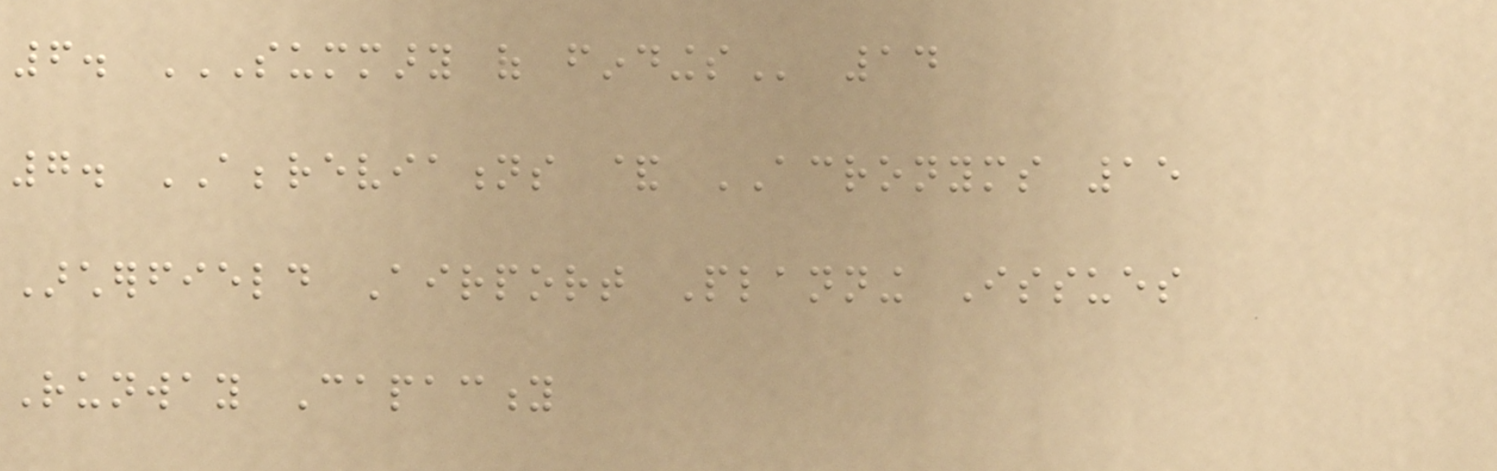6. SUMMARY OF FINDINGS 14
7. ABBREVIATIONS & ACRONYMS 15
Archerfield Airport Planning Issues
Runway Capacity
